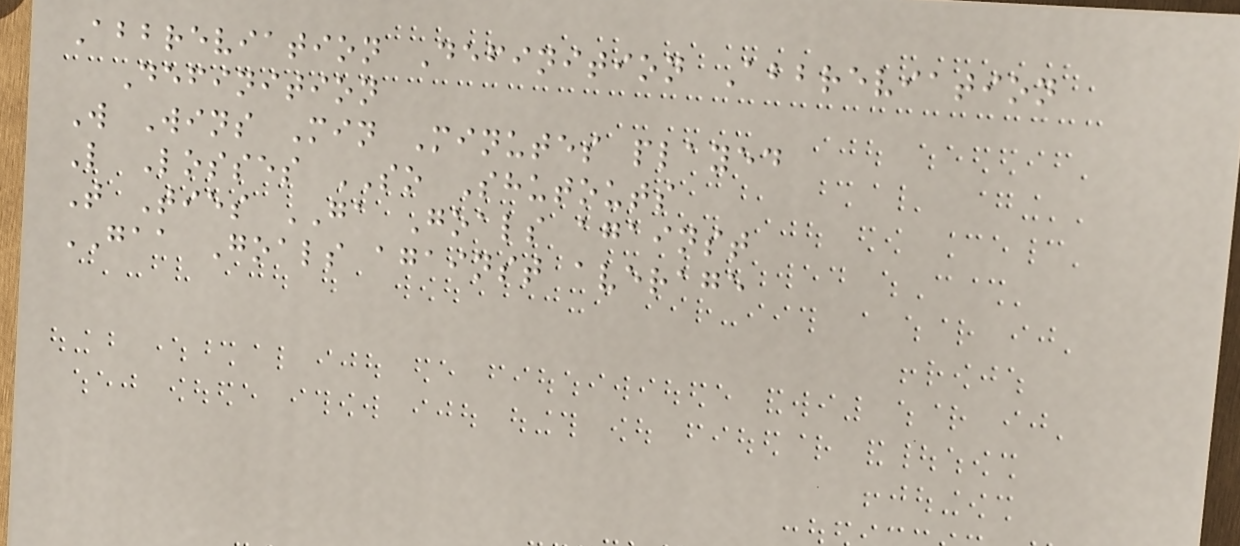Abbreviation Definition Abbreviation
Definition
W Wins Min Minutes played
L Losses SO Shutouts
T Ties GA Goals against
GAA Goals against average
